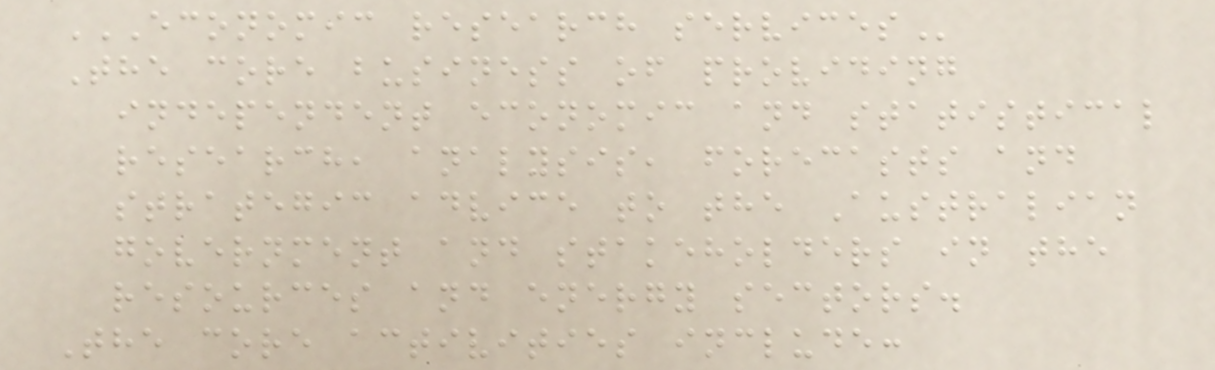ECONOMIC RESEARCH SERVICES
The core business of providing
independent economic and statistical
research, analysis, forecasts and
strategic advice to the Australian
government and stakeholders in the
resources and energy sectors.
The core activities include:
